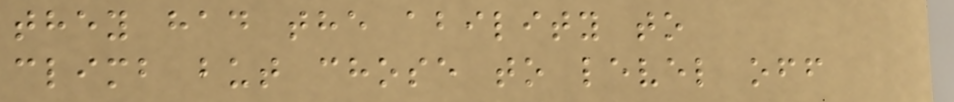they had the ability to
climb but chose to level off
